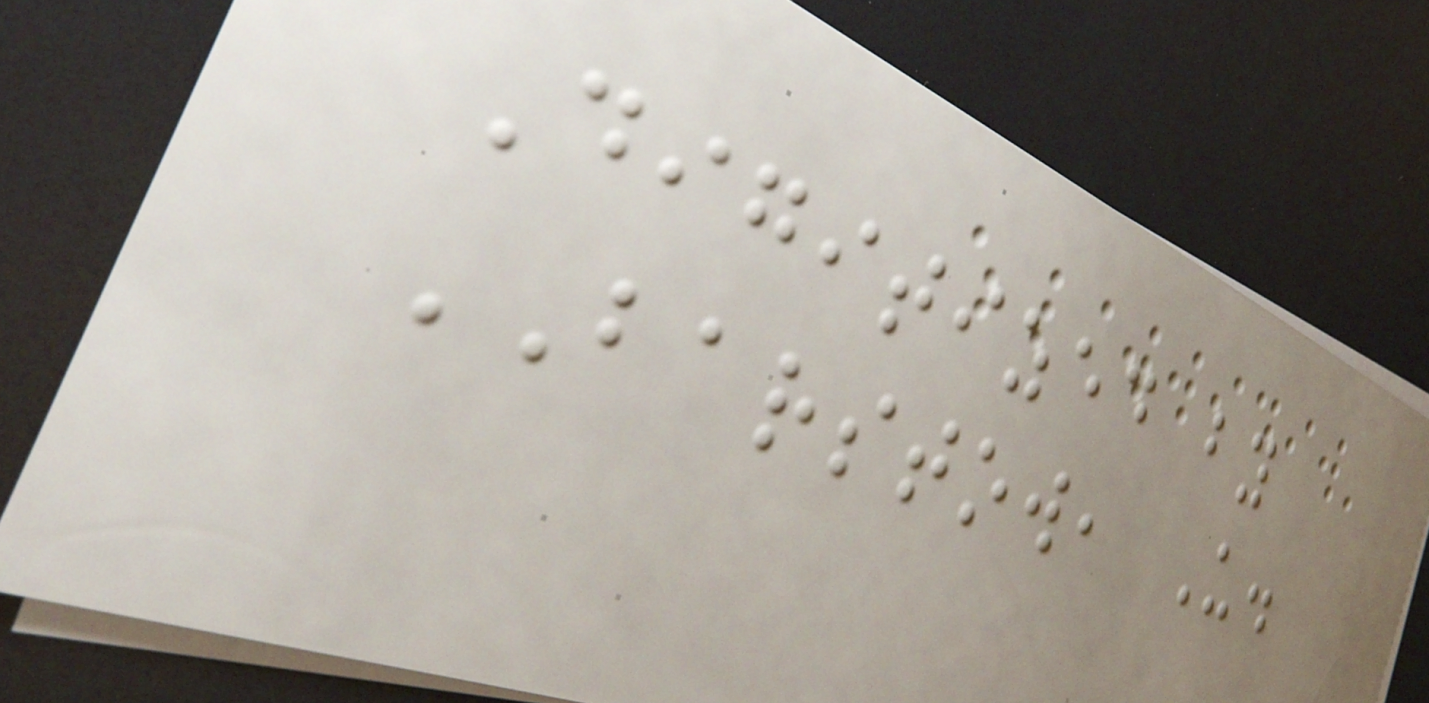Digitized by
BARSTOW, U.
